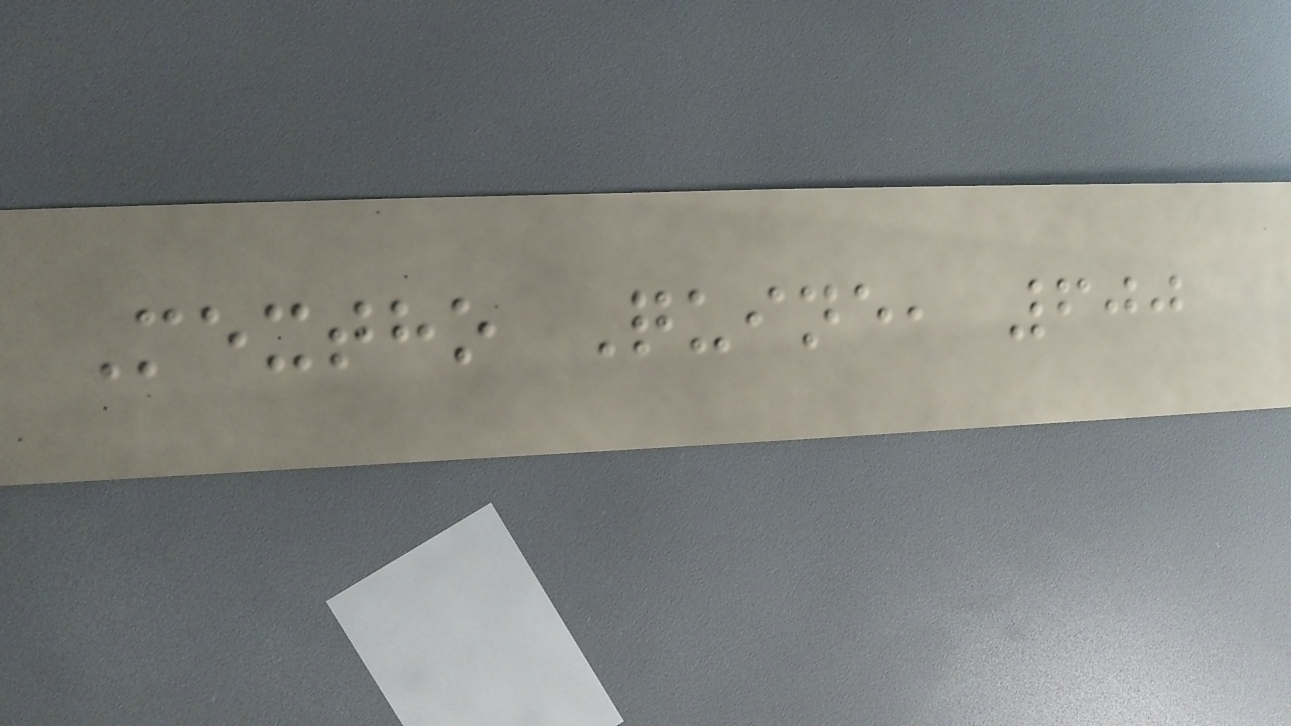Mextho Quine, 600
